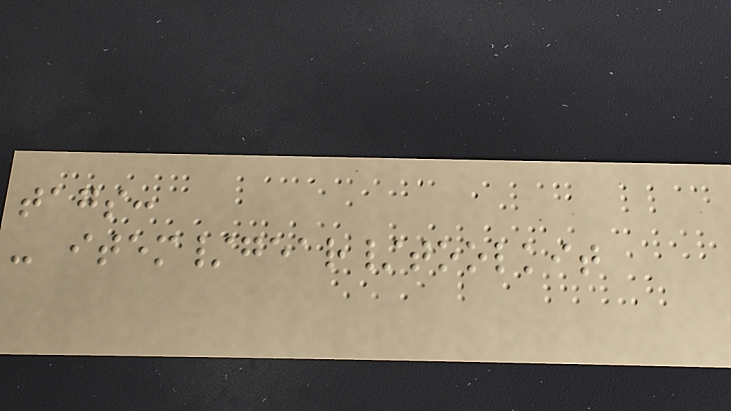tags:
- item/gear/toolkit
